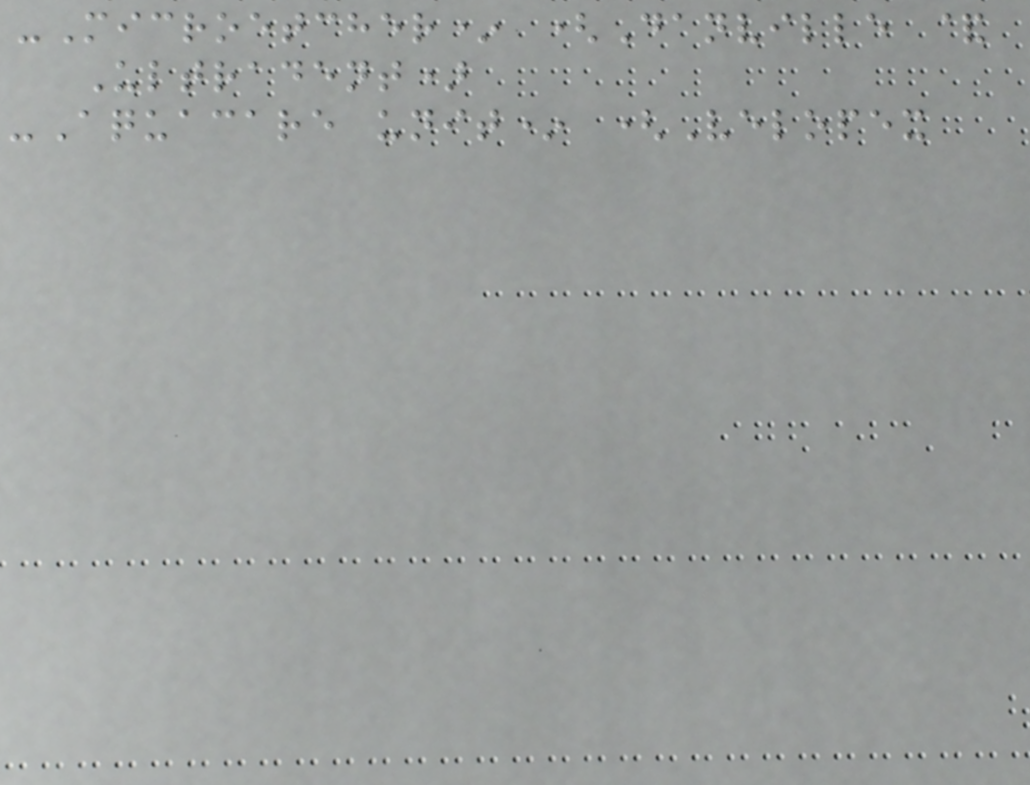-Microetcher* (Danville &
Ultradent)
-Aquacare unit* (Velopex
